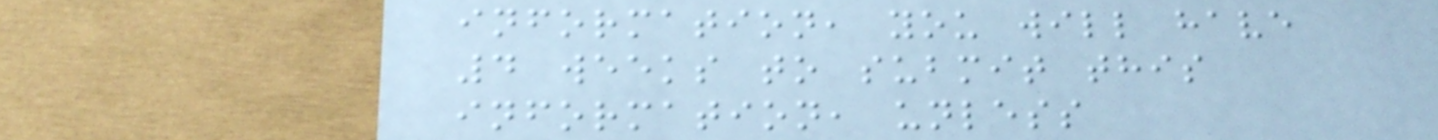information, you will have
4 weeks to submit this
information, unless
